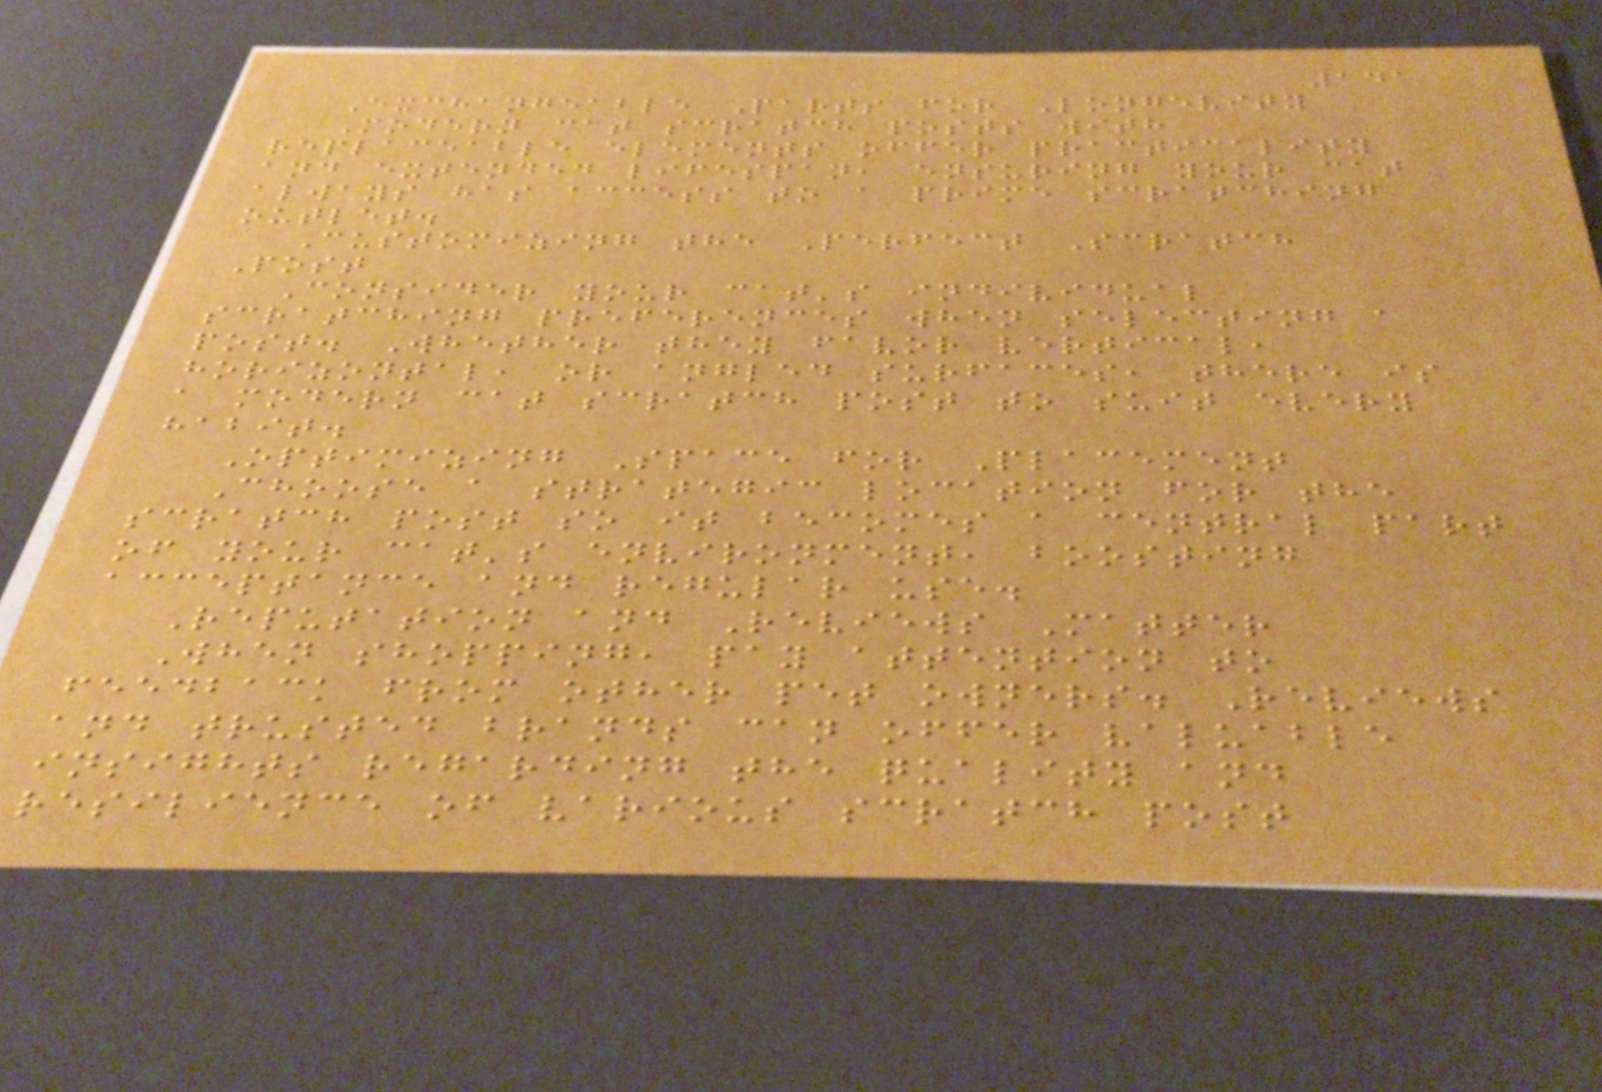141
Exchangeable Parts for Longevity
Modern cat scratch posts with
replaceable elements offer practicality
and extended lifespan, ensuring your cat
always has access to a prime scratching
outlet.
Customizing the Perfect Scratch
Post
Consider your cat's individual
scratching preferences when selecting a
post. Whether they favor vertical,
horizontal, or angled surfaces, there is
a modern cat scratch post to suit every
habit.
Optimizing Space for Placement
Choose a strategic location for the
scratch post so it becomes a central part
of your cat's environment, boosting
acceptance and regular use.
Reputation and Reviews Matter
When shopping, pay attention to
feedback from other pet owners. Reviews
and trusted brands can offer valuable
insights regarding the quality and
resilience of various scratch post
